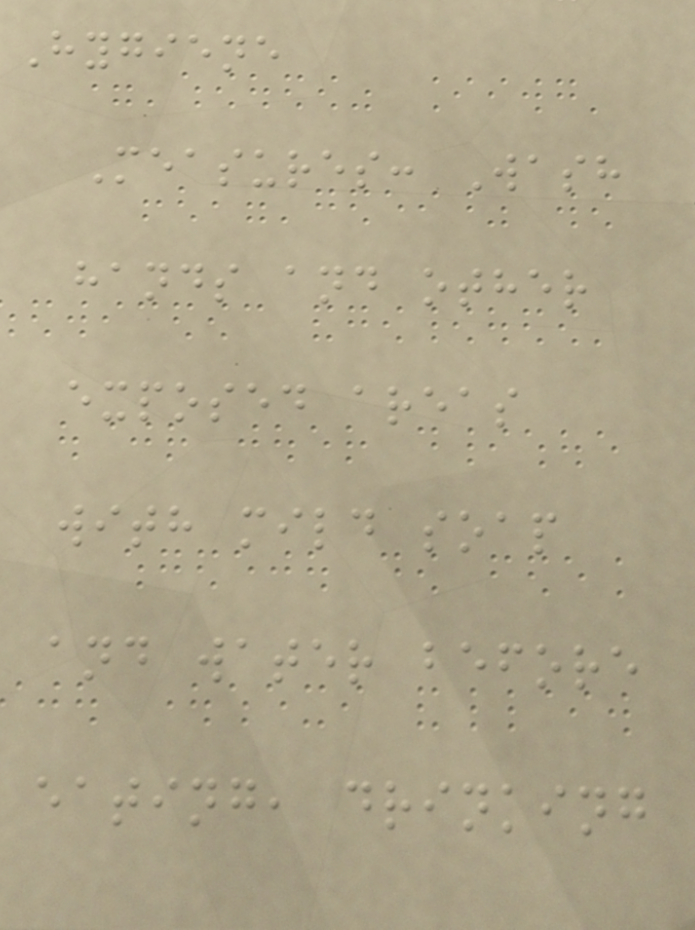Hygiene
Measures: Wash
hands and other
exposed areas
with mild soap
and water before
eating, drinking
